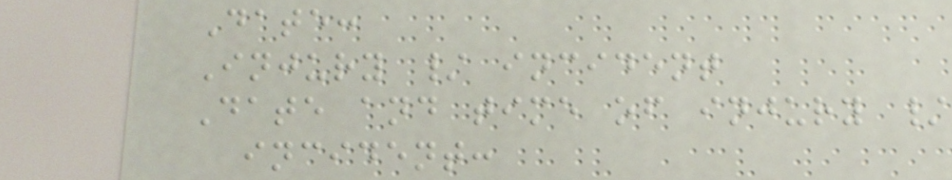Date:
Injury / incident
Date and time of injury /
incident:
